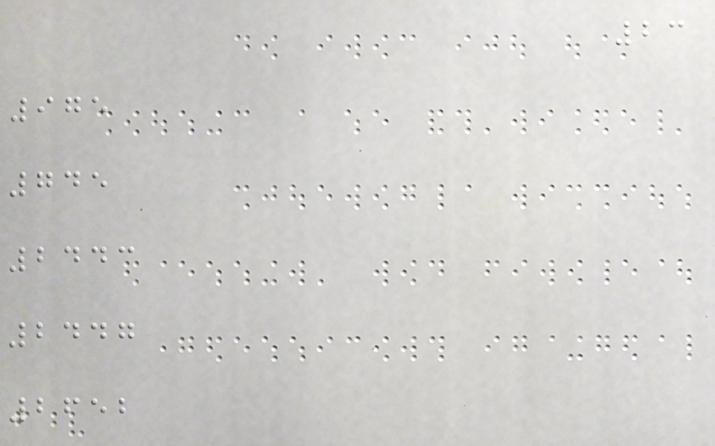23
975
745
2443
2447
2652
